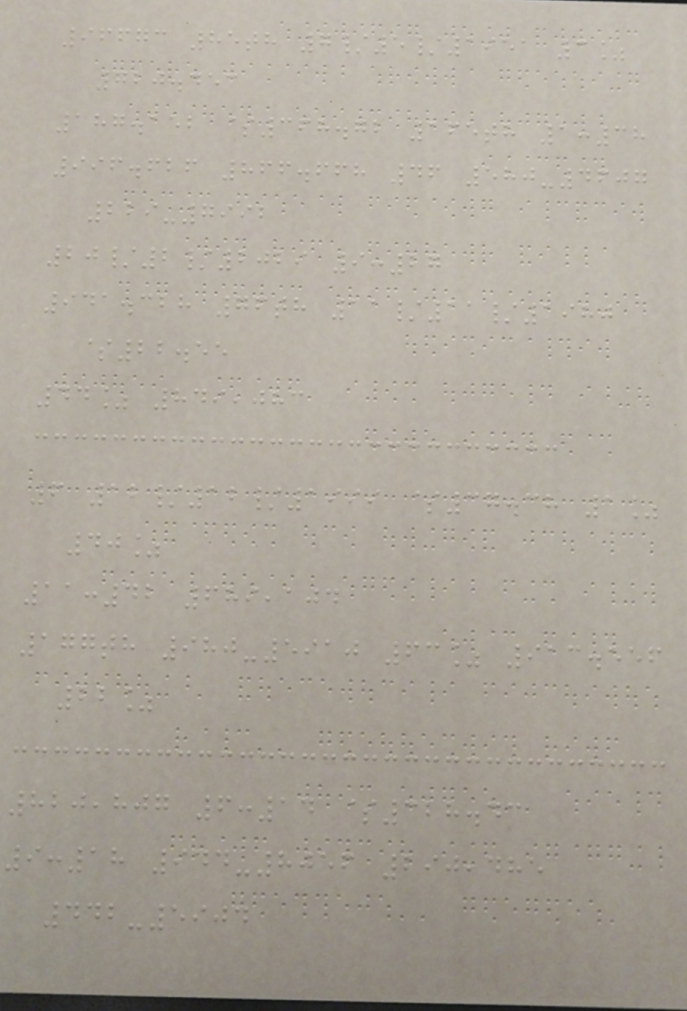96673 85th 7/5/1951 3%
720.453
187.152 $368.72 165th 1:38
996.626 866.668 46 580-4607
229-7992
20/2/2029 9:27
941.328 76th 11/11/1980
$22.55
44% 849,083
6 12/12/1999 $37.38 1%
40%
11:42 689,104
177th 980-5910 63% 913.556
22%
820,807 6:14 $328.43
9:18 944-8056 290,485
442-5904
